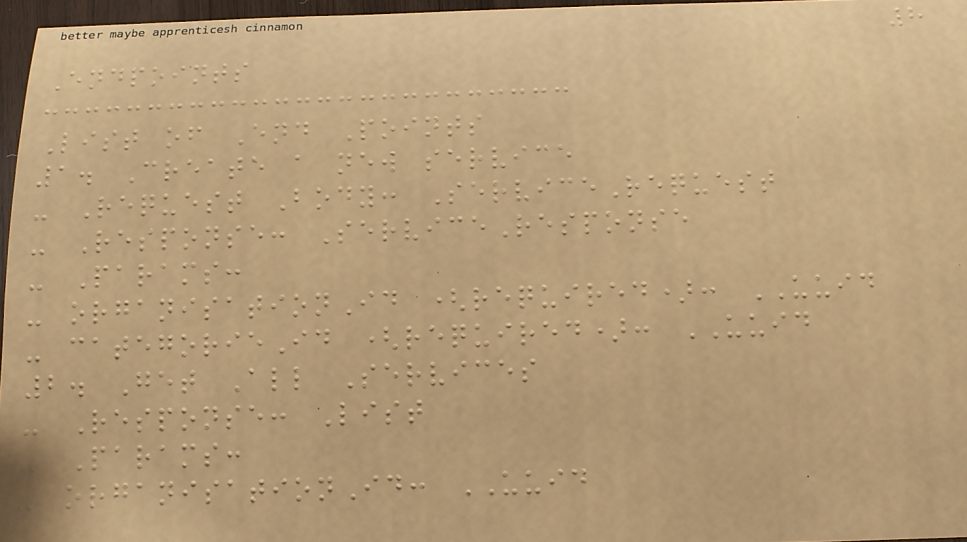8
Endpoints
List of End Points
1. Create a new service
- Request Body: ServiceRequest
- Response: ServiceResponse
- Params:
- organisationId (required): UUID
- categorieId (required): UUID
2. Get All Services
- Response: List
- Params:
- organisationId: UUID
